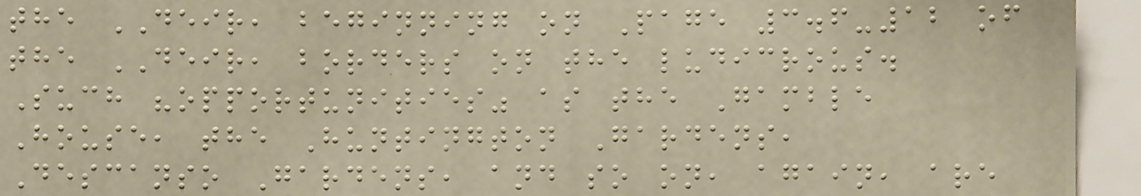the DEIR, beginning on Page 3.6-12 of
the DEIR, borders on the ludicrous.
Such "opportunities" as the Gamble
House, the Huntington Gardens,
Descanso Gardens, and so on, again, are
